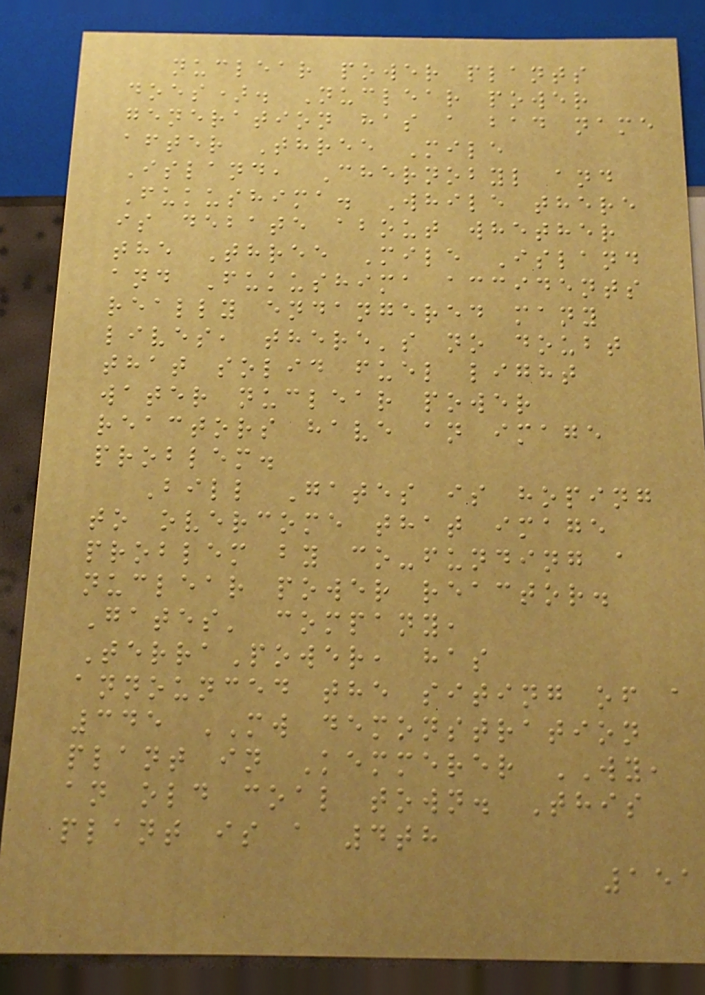nuclear power plants
does). Nuclear power
generation has a bad name
after Three Mile
Island, Chernobyl and
Fukushima. While there
is debate about whether
the Three Mile Island
and Fukushima accidents
really endangered many
lives, there's no doubt
that solid fuel light
water nuclear power
reactors have an image
problem.
Bill Gates is hoping
to overcome that image
problem by co-funding a
nuclear power reactor.
Gates' company,
TerraPower, has
announced the siting of a
345 MW demonstration
plant in Kemmerer WY,
an old coal town. This
plant is a 4th
151
